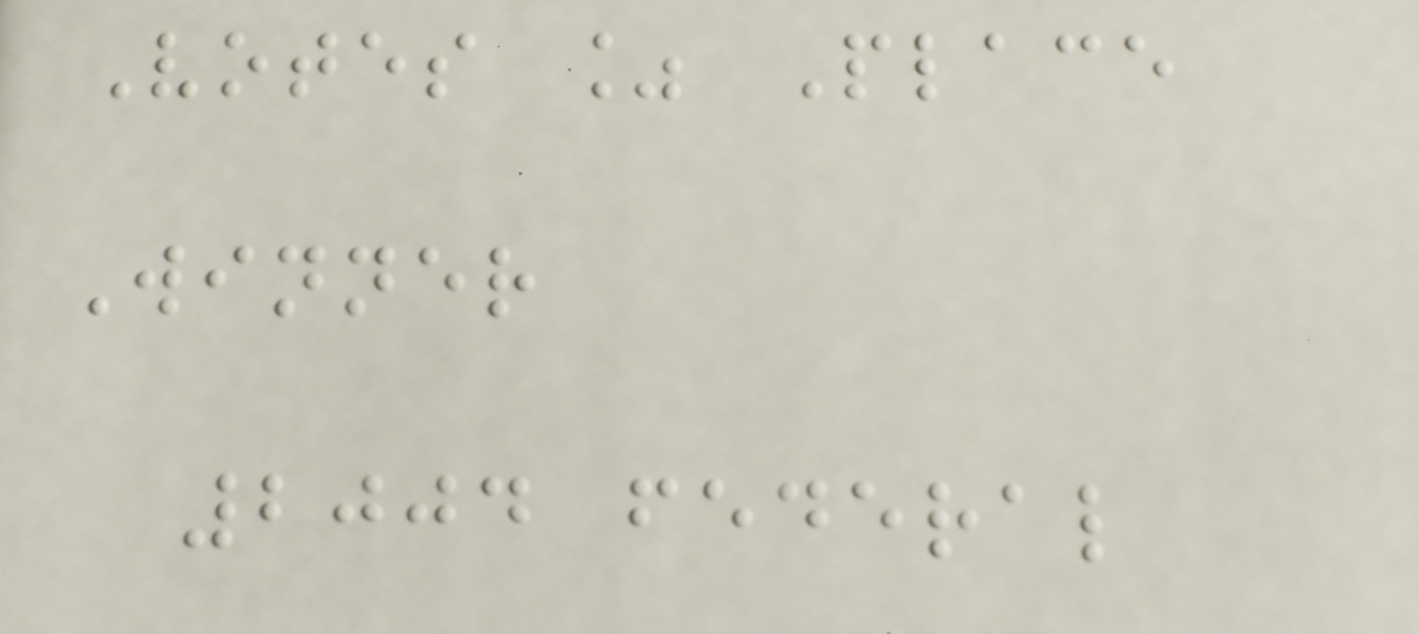Votes % Place
Winner
2004 federal
